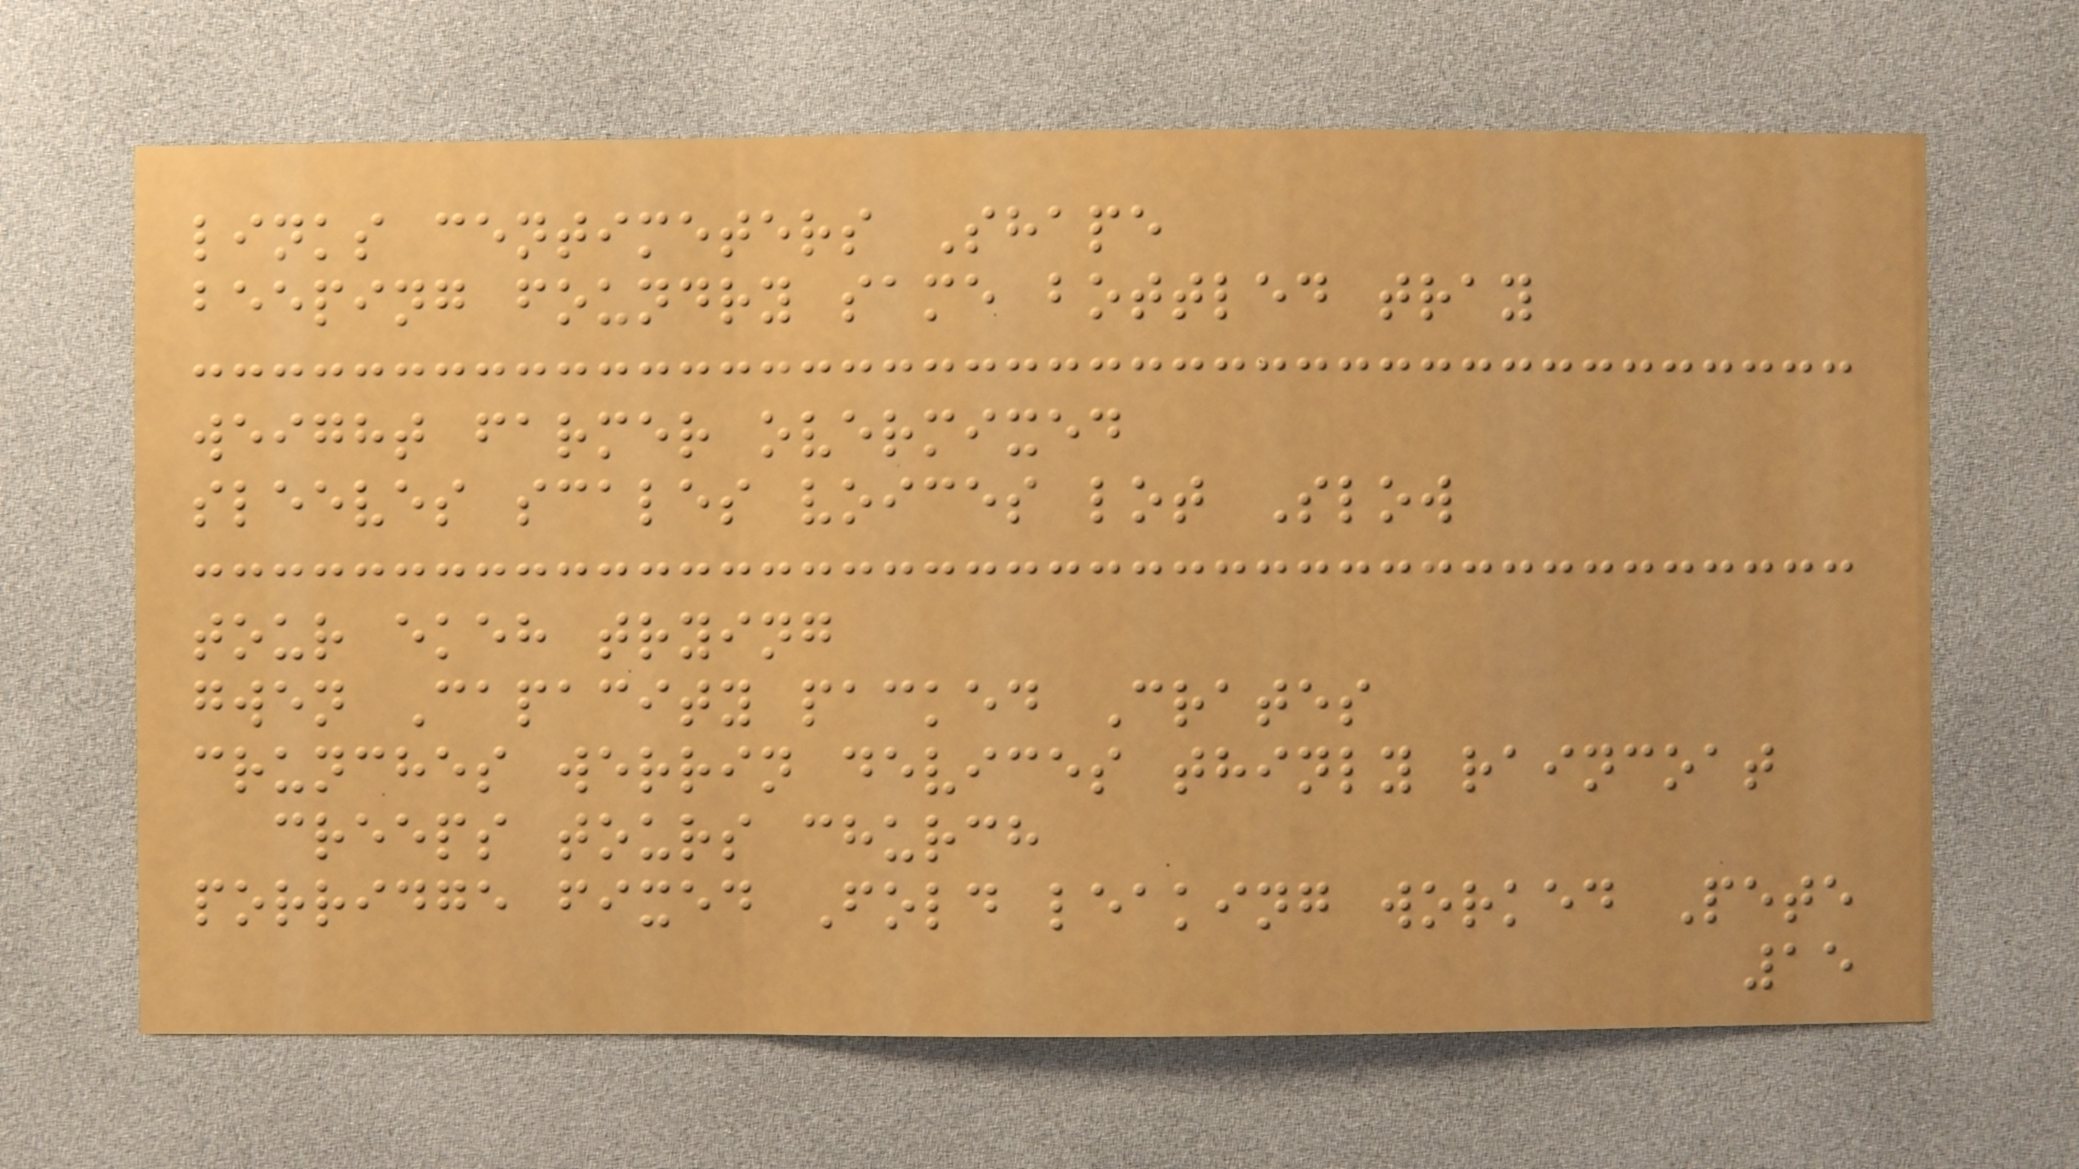links centimeters Shape
beeping foundry same bottled tray
weight farmer overmixed
sleeves scales voices lot Slow
tour ekeh trying
gwen Capacity packed Crates
crunches werrin devices thinly raincoat
creeps tours church
porridge fixed Fold leaking worked Pete
15
